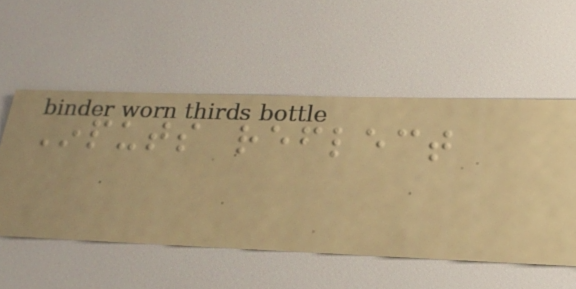Inputs reflect
